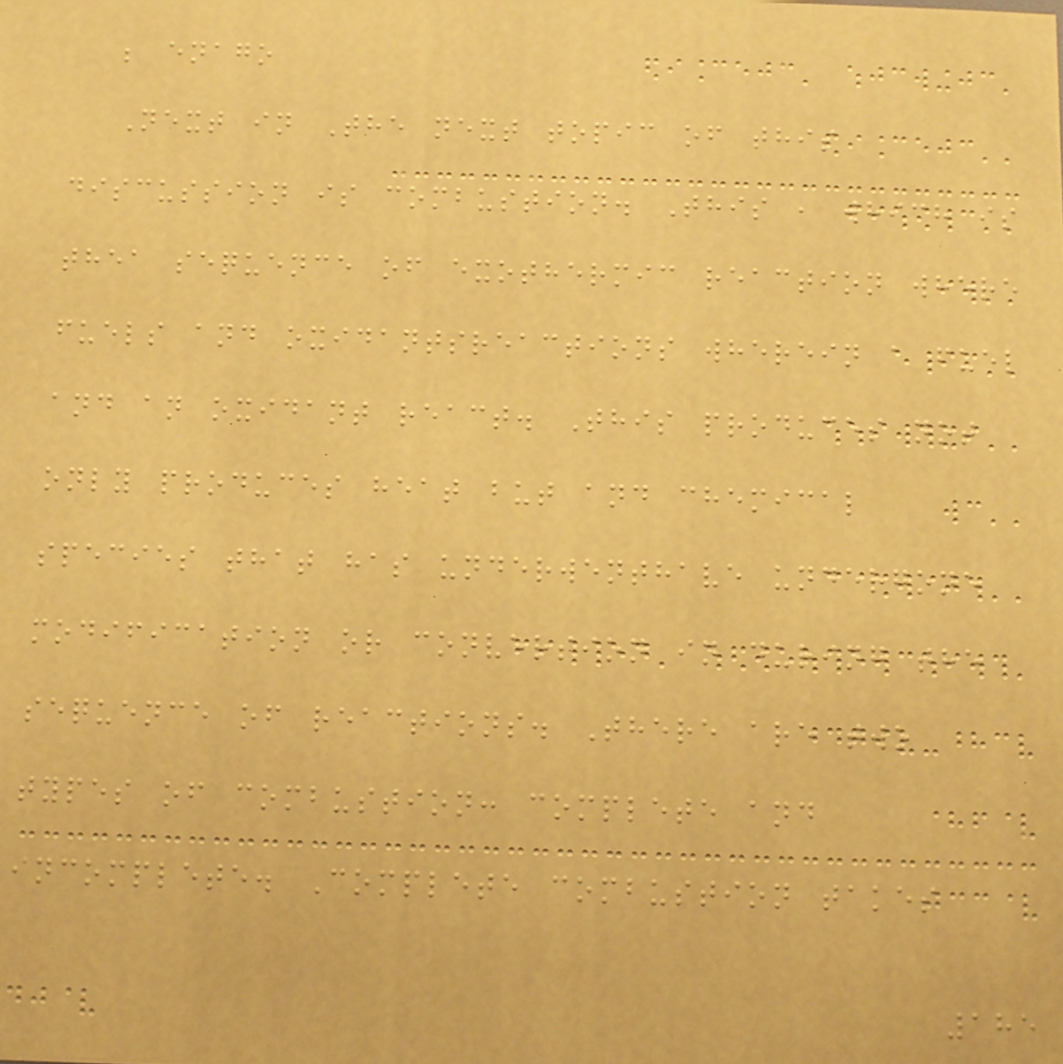; enago
Next in The next topic of this
discussion is combustion. This , which is
thea sequence of exothermic reaction where
fuels and oxidantsreactions wherein a fuel
and an oxidant react. This produces not
only produces heat but and chemical
species that has underwenthave undergone
modification or conversion in during the
sequence of reactions. There are two
types of combustion: complete and
incomplete. Complete combustion takes
185
